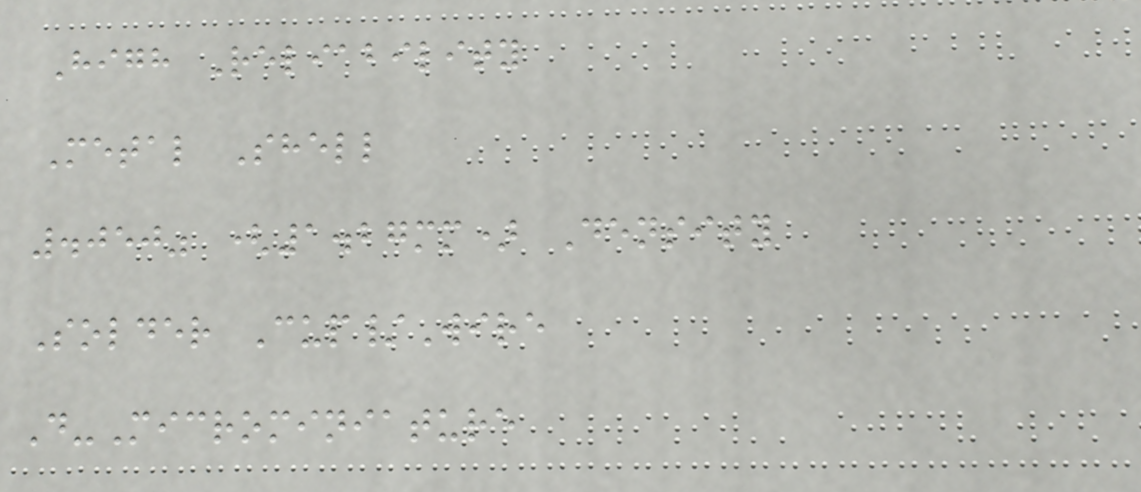High Reliability
Metal Shell
.050" (1.27mm) Density
Solder Cup/Wire
D-Microminiature
